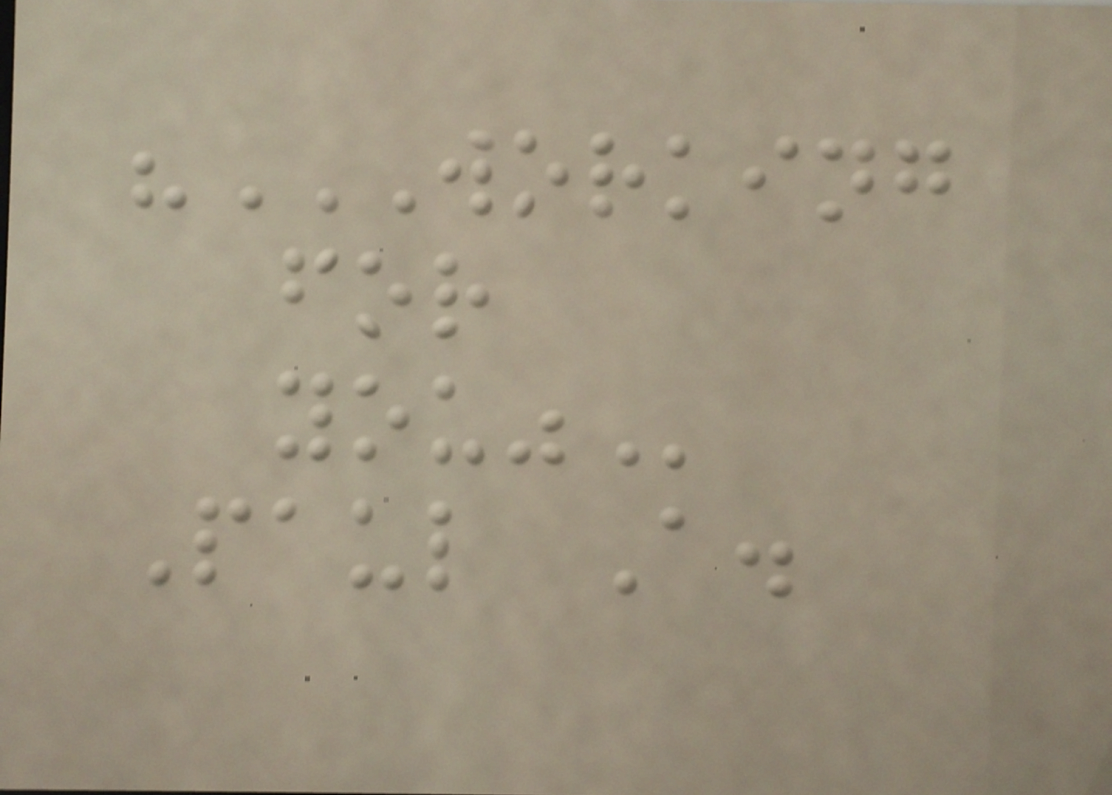"WORKING
FOR
YOU"
Paul A.
